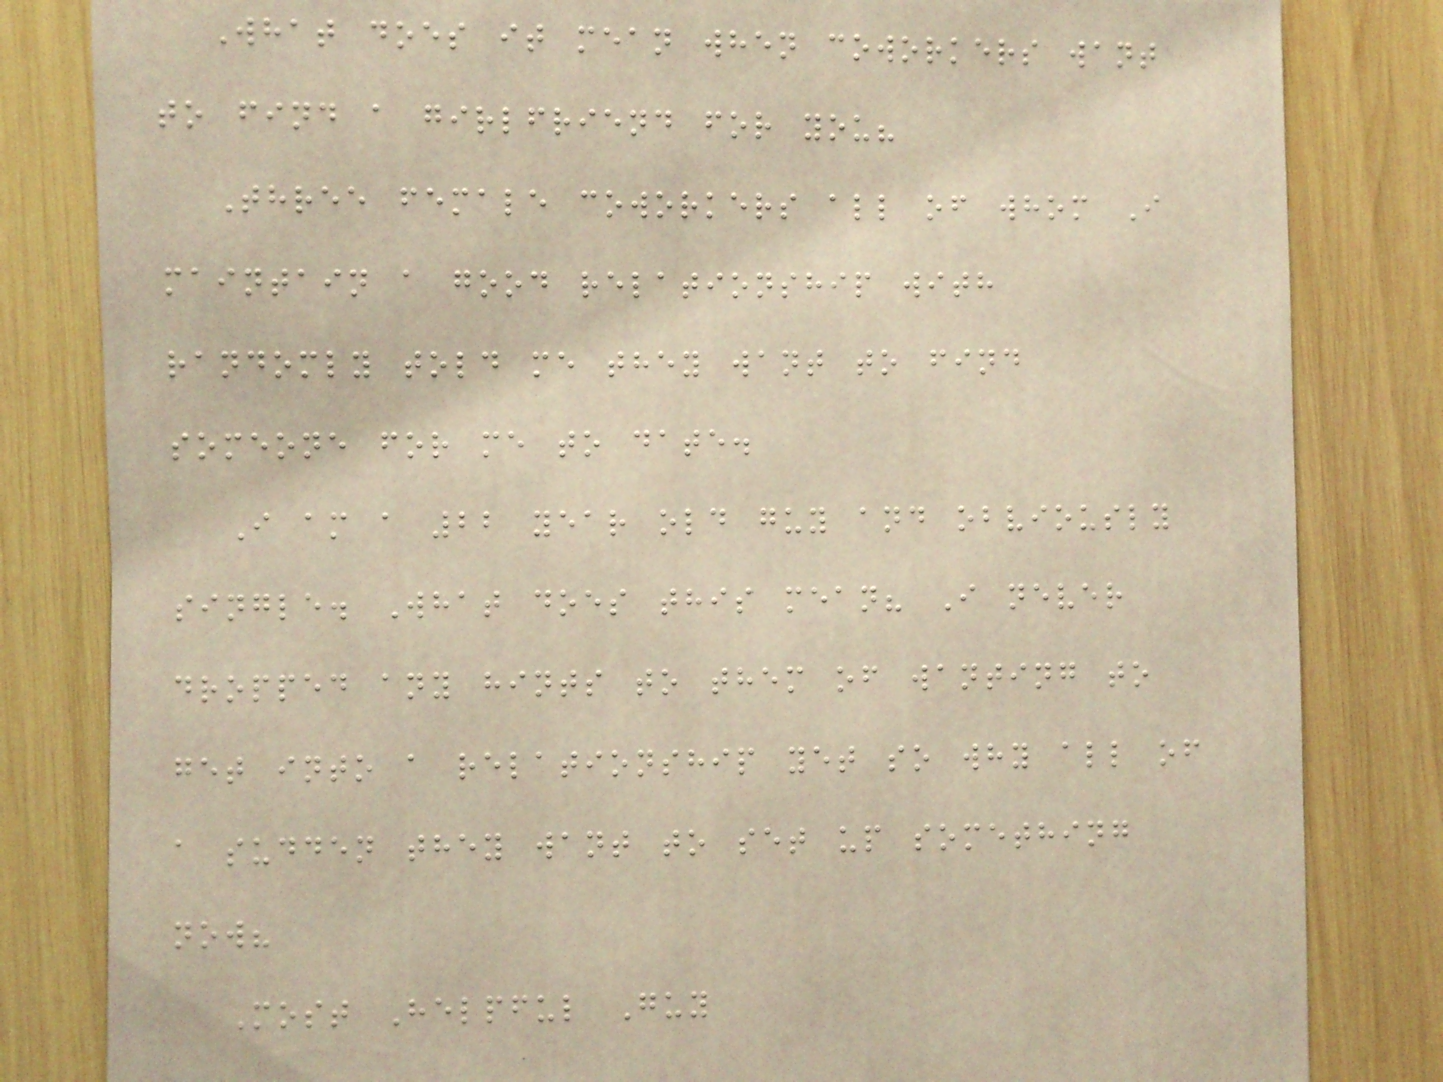What does it mean when coworkers want
to find a girlfriend for you?
Three female coworkers all of whom I
maintain a good relationship with
randomly told me they want to find
someone for me to date.
I am a 22 year old guy and obviously
single. What does this mean? I never
dropped any hints to them of wanting to
get into a relationship yet so why all of
a sudden they want to set up something
now?
Most Helpful Guy
